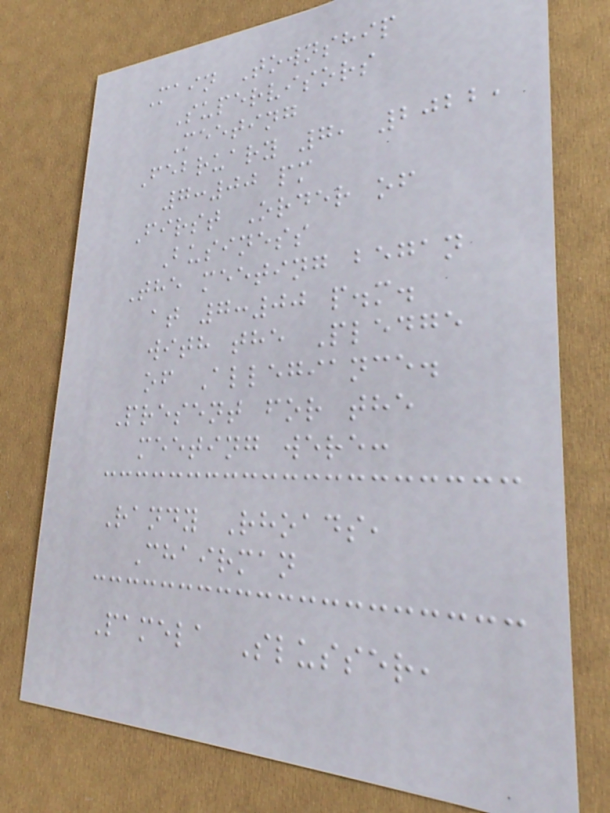Main Township
Supervisors
Meeting
February 7, 2022,
7:00 pm
First Order of
Business
The meeting began
at 7:00 p.m.
with the Pledge
of Allegiance.
Present for the
meeting were:
Randy Rhoads,
Chairman
Pamela Slusser,
